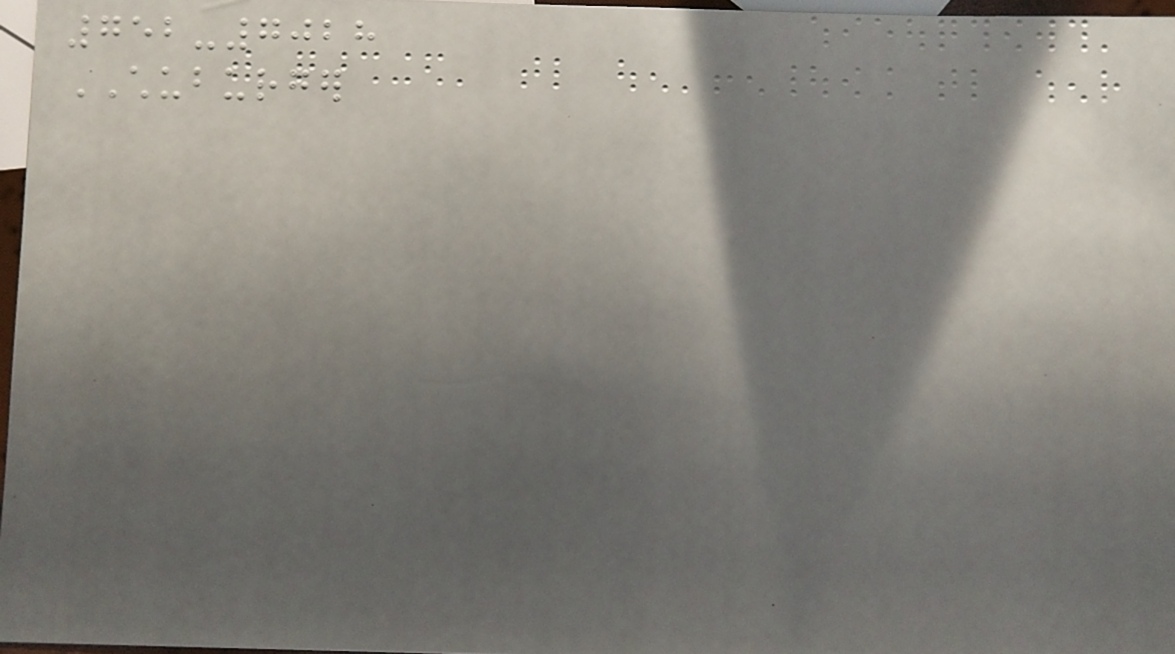752-7028
CHUBURGER
